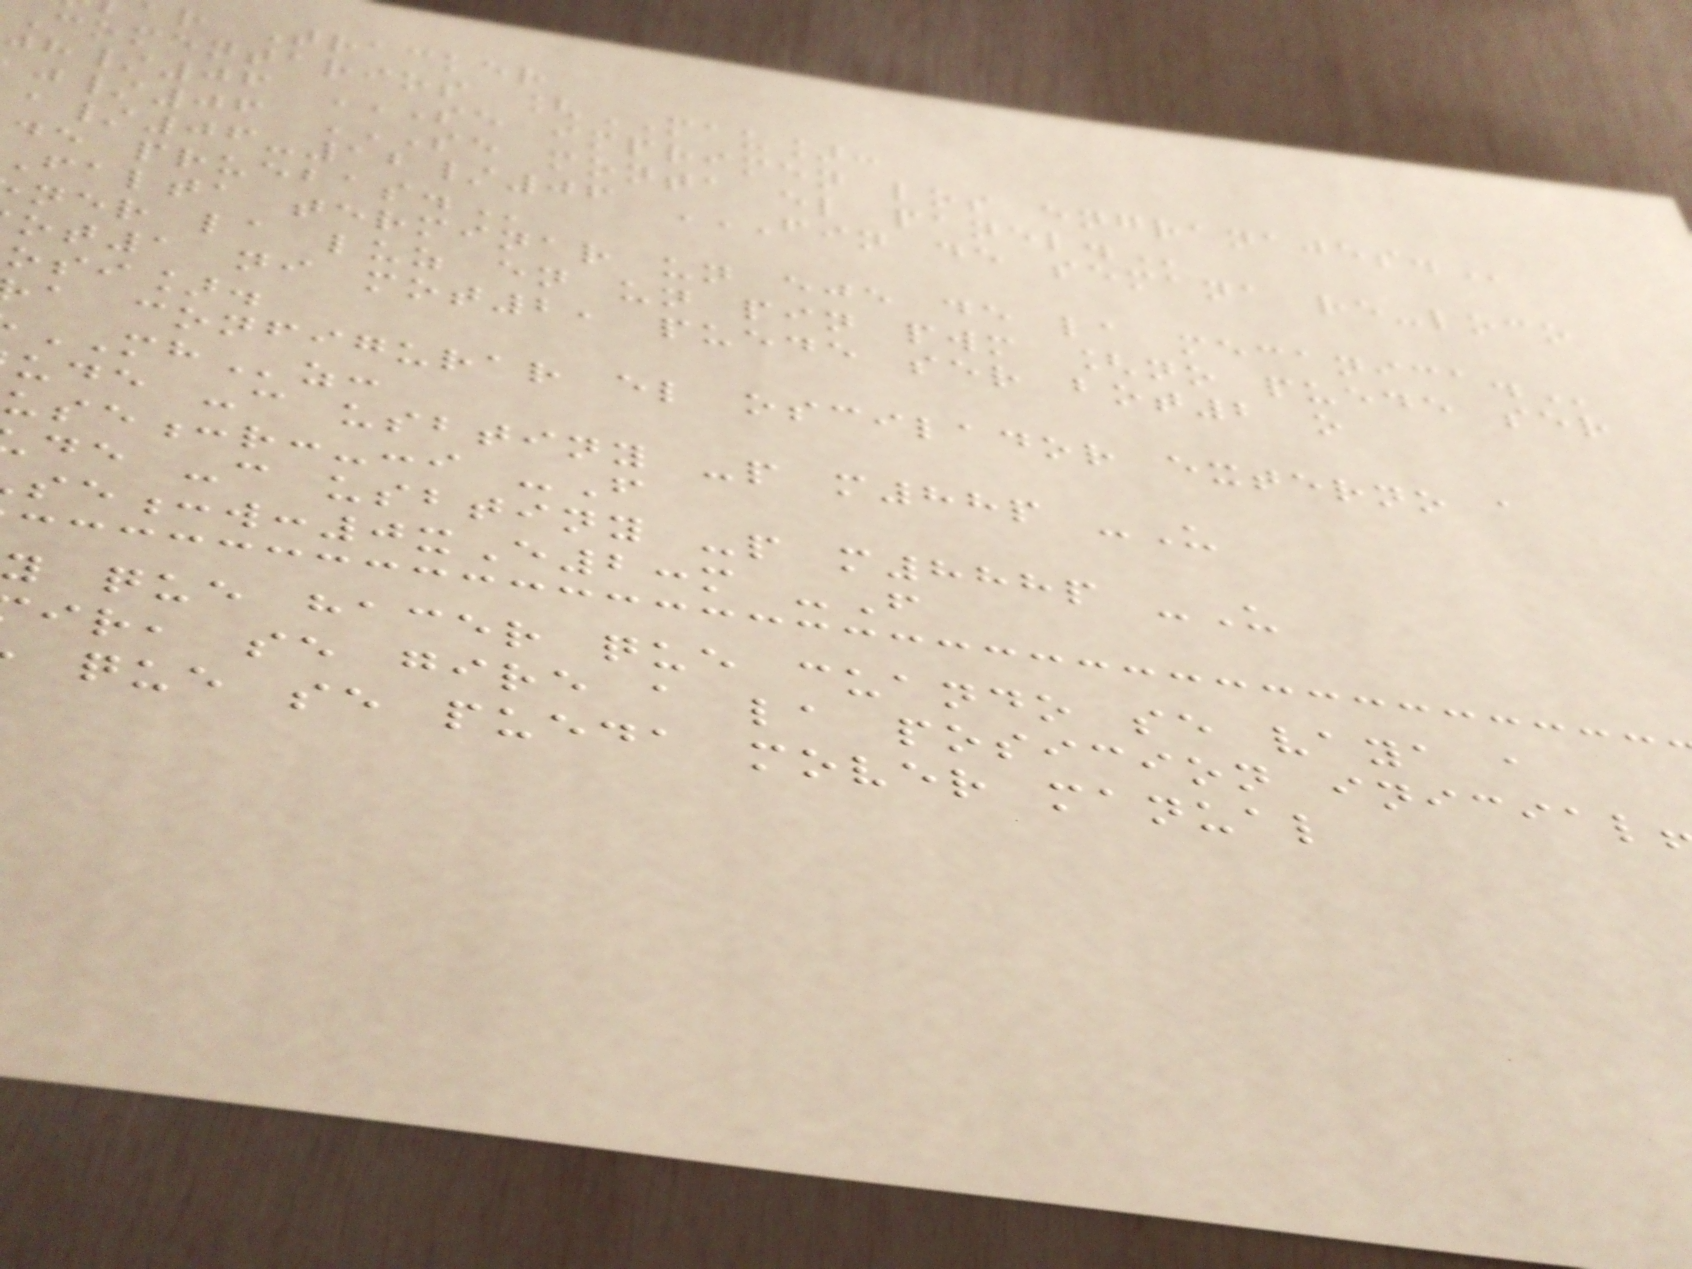r Tracker
comentarios [MAU]:
/06 SE IMPRIMEN LOS ENGRANAJES.
/06 SE MONTA EL PANEL.
falta terminar un eje de la
ner la luz en un pin pwm [no puede ser
ot1 ni mot2, puede ser bot2 o
osi].
a configurar el oscilador externo a
MHz:
ude -c usbtiny -p m88p -U
use:r:-:i -F
de -c usbtiny -p m888p -U
se:w:0xE2:m -F
y que hacer que cuando se vaya a
ir, se gire a la posicion
que se pueda mover manual
